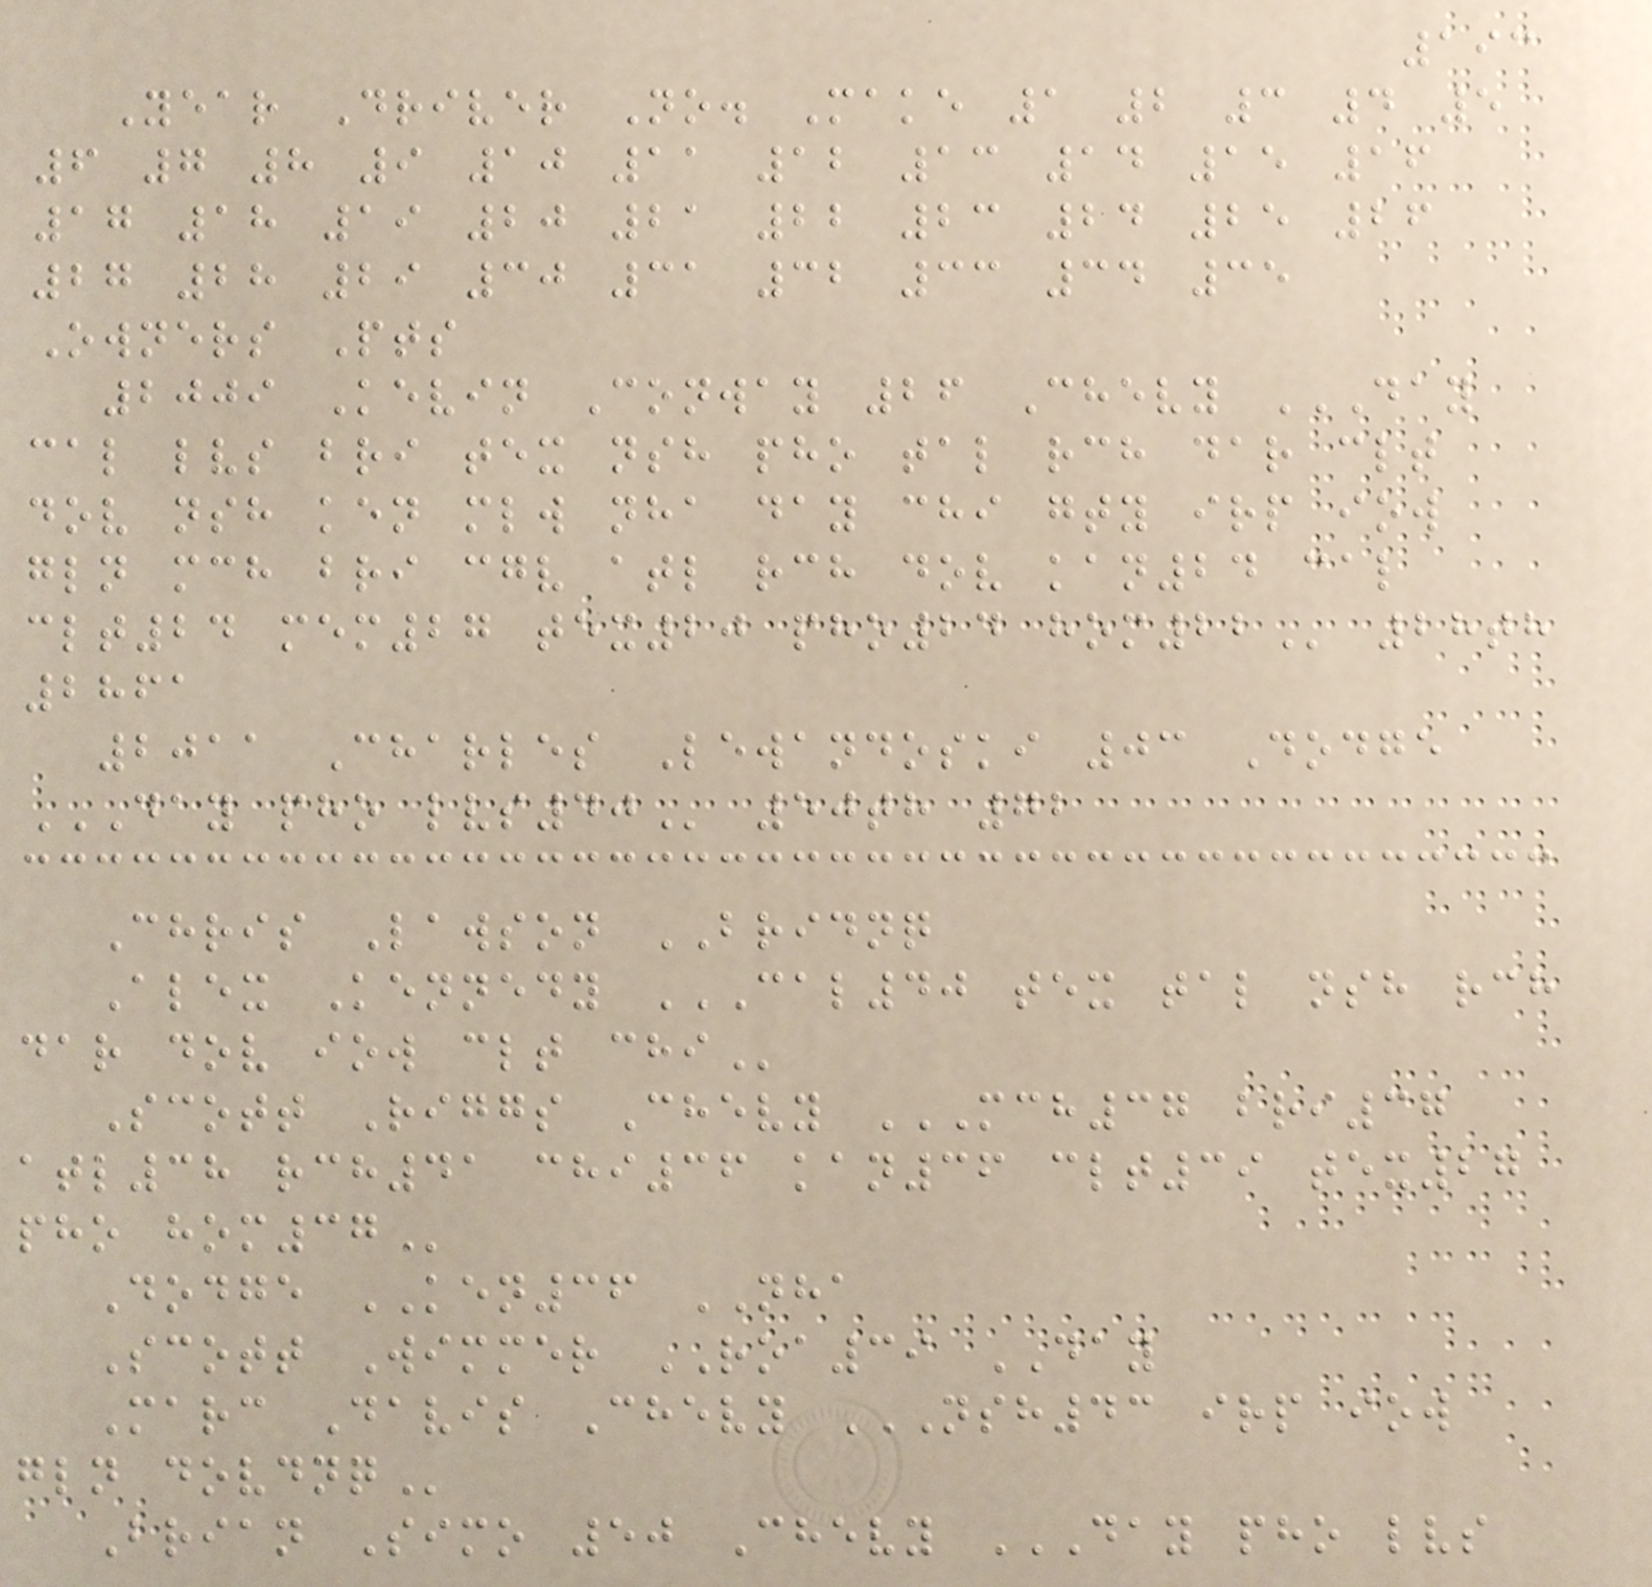193
Year Driver No. Make 1 2 3 4 5
6 7 8 9 10 11 12 13 14 15 16
17 18 19 20 21 22 23 24 25 26
27 28 29 30 31 32 33 34 35
Owners Pts
2009 Kevin Conway 26 Chevy DAY
CAL LVS BRI TEX NSH PHO TAL RCH DAR CLT
DOV NSH KEN MLW NHA DAY CHI GTY IRP IOW
GLN MCH BRI CGV ATL RCH DOV KAN24 CAL
CLT24 MEM27 TEX20 PHO24 HOM22 28th
2861
2011 Charles Lewandoski 03 Dodge
DAY PHO LVS40 50th 72
Chris Lawson BRIDNQ
Alex Kennedy CAL40 TEX TAL NSH RCH
DAR DOV IOW CLT CHI
Scott Riggs Chevy MCH37 BRI37
ATL38 RCH41 CHI36 KAN36 CLT39 TEX27
PHO HOM37
Dodge KEN36 NHA
Scott Wimmer ROA39 DAY
Marc Davis Chevy NSH43 IRP IOW
GLN DOVDNQ
Brian Simo 50 Chevy DAY PHO LVS
